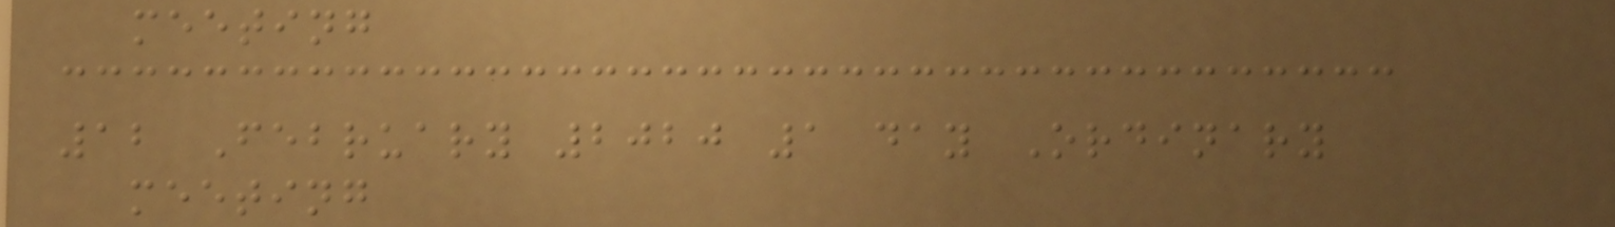meeting
12 February 2020 1 day Ordinary
meeting
